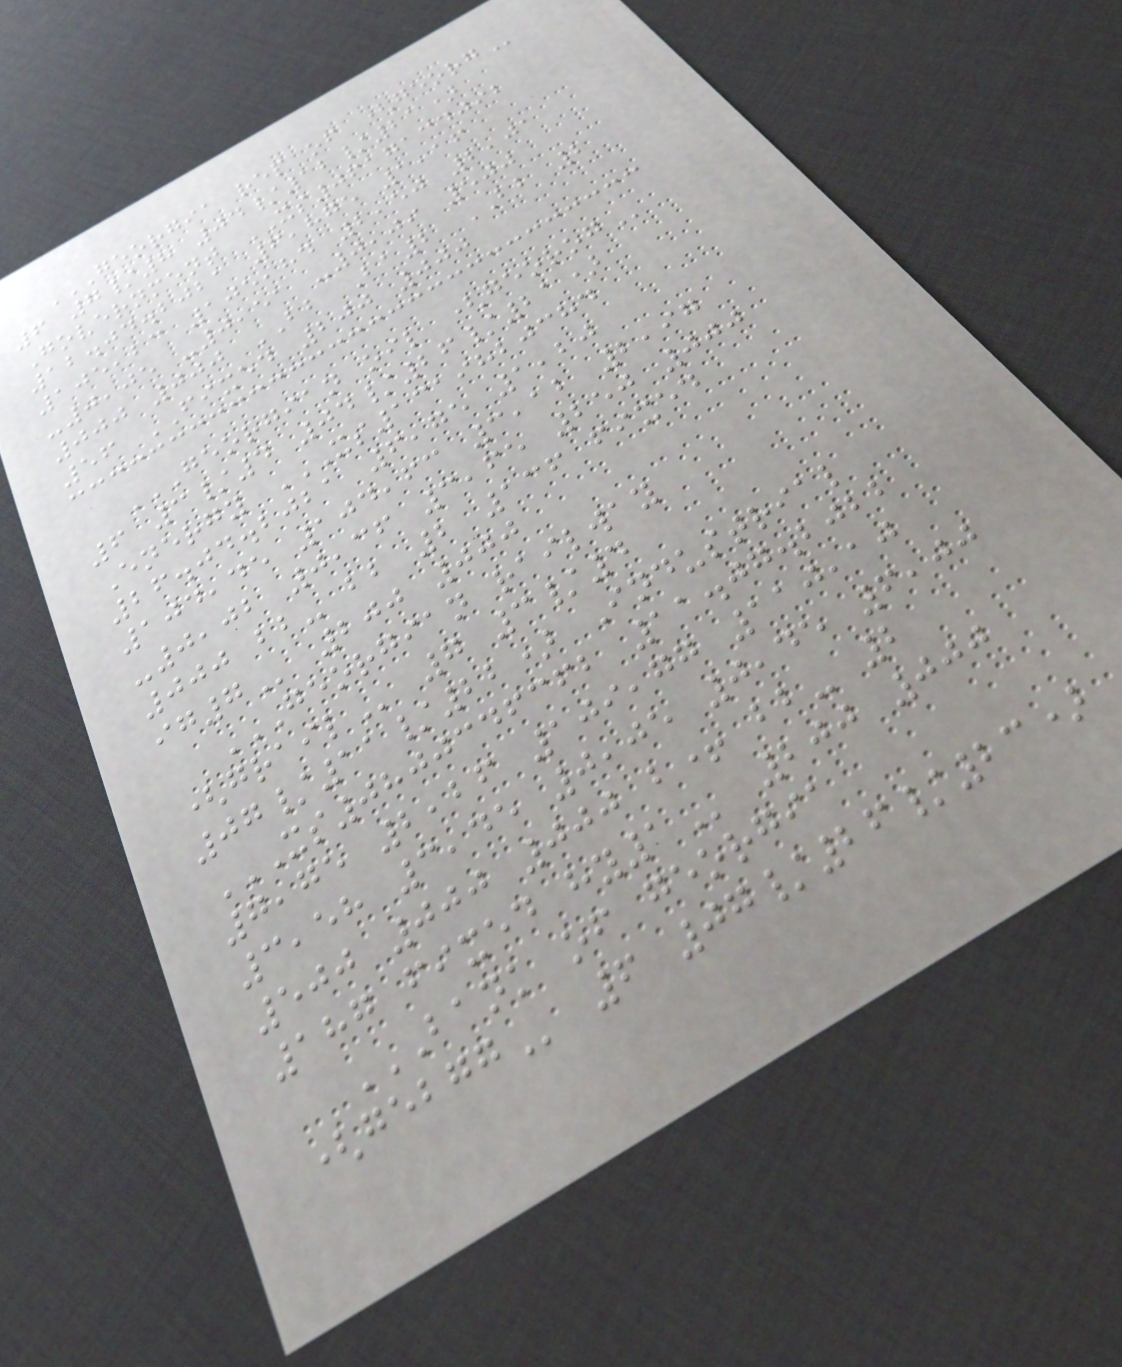GEORGIA REP OF (GEORG
6 7/8 04/12/21)
Government XS0617134092
12.04.2021 6,875 1,16
105,23 105,84 2,50 2,01
-0,05 -0,51 -0,09 500
000 000 BB Ba2 BB 2
56 FIXED 200 000
GEORGIAN OIL (GEOROG
6 3/4 04/26/21)
Energy XS1319820384
26.04.2021 6,75 1,20
104,45 104,63 3,12 2,97
-0,02 0,36 3,65 250 000
000 BB- BB 2 136 FIXED
IG7 200 000
GEORGIAN RAILWAY
(GRAIL 7 3/4
07/11/22) Industrial
XS0800346362 11.07.2022
7,75 2,26 109,77 110,10
3,58 3,45 0,05 0,45 6,00
500 000 000 B+ BB- 2
187 FIXED HY1 200 000
BANK OF GEORGIA
(GEBGG 6 07/26/23)
